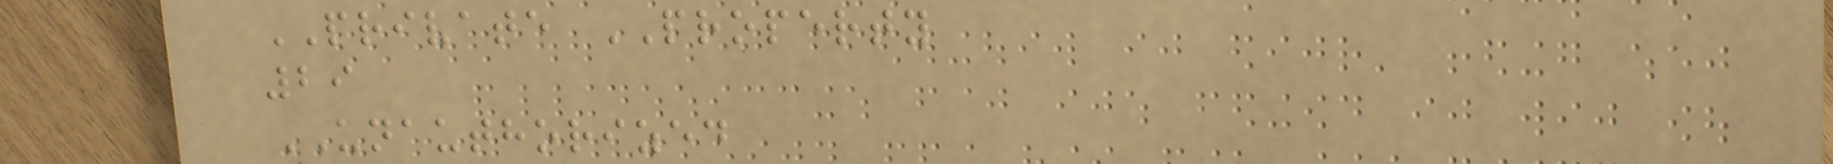PRIVATE PROPERTY
29
UNAUTHORIZED
